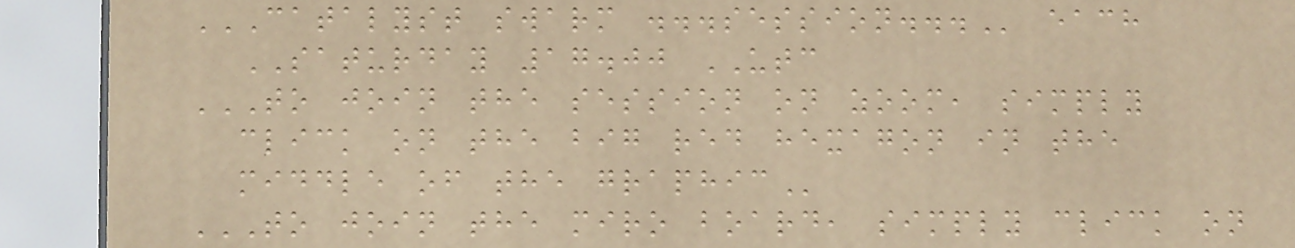CATALYST SWARM ...SESSION... each
SATURDAY 17.00 UTC
TO JOIN THE SESSION ON ZOOM, SIMPLY
CLICK ON THE BIG RED HEXAGON IN THE
MIDDLE OF THE GRAPHIC
TO JOIN THE MIRO BOARD, SIMPLY CLICK ON
